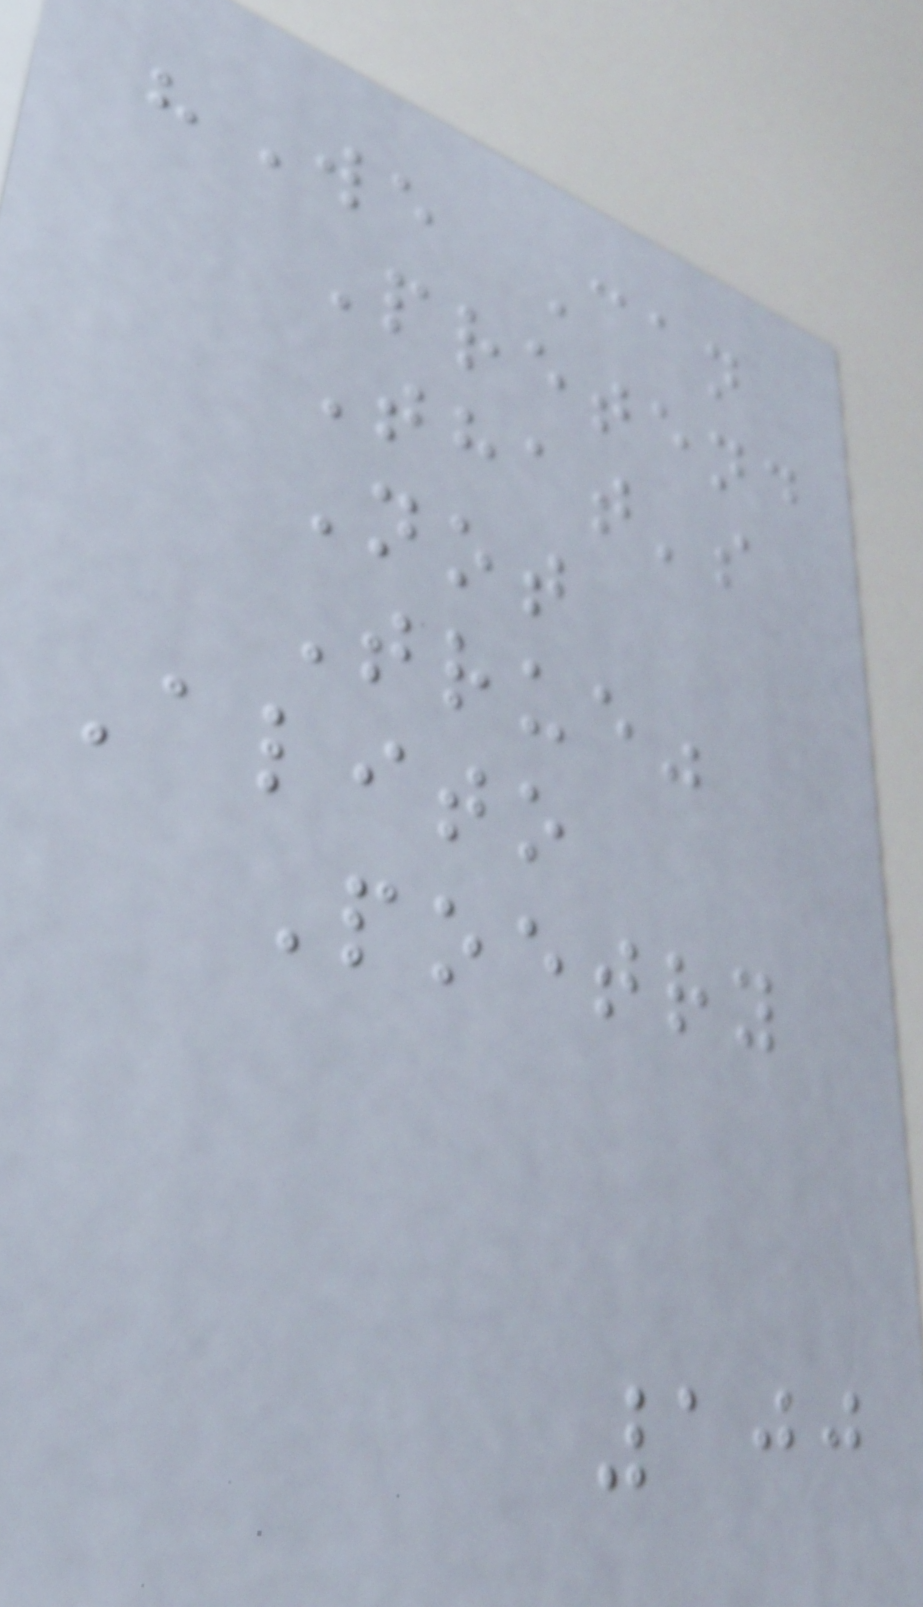"We Can
Pretend
That's
Not
True"
Alito
Poetry
100
